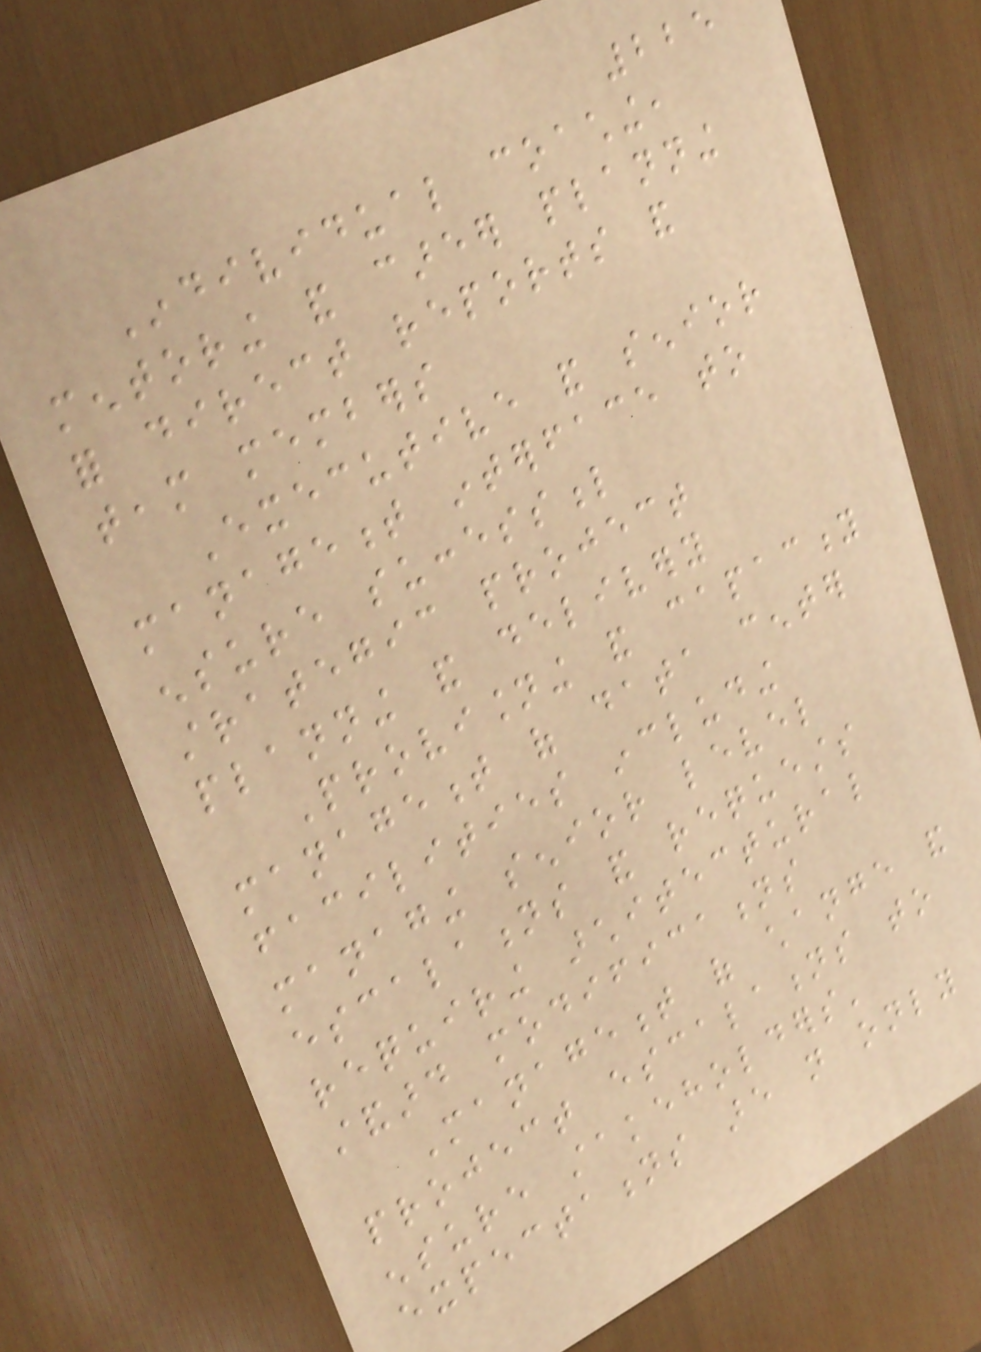225
Individual coaching,
mentoring and career planning
for direct reports and
team members
Executive and senior
management interface to
ensure successful
strategic project
planning and delivery
Provisioning and capacity
management of data center
facilities including
managing senior level
escalations and requests
requiring architectural
standard modifications
Management of change and
project escalations to
ensure stakeholders'
expectations are not only
